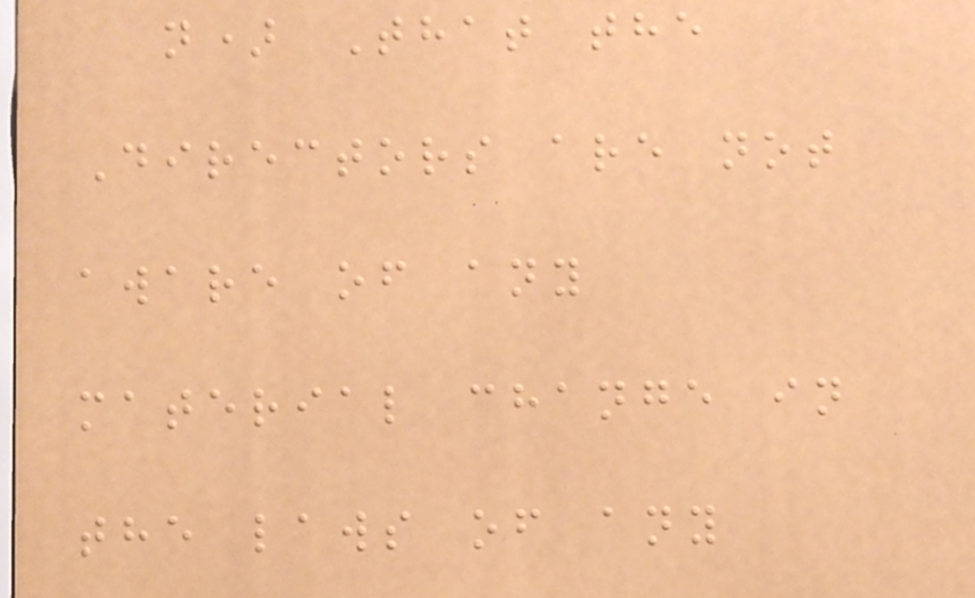n) That the
Directors are not
aware of any
material change in
the laws of any
